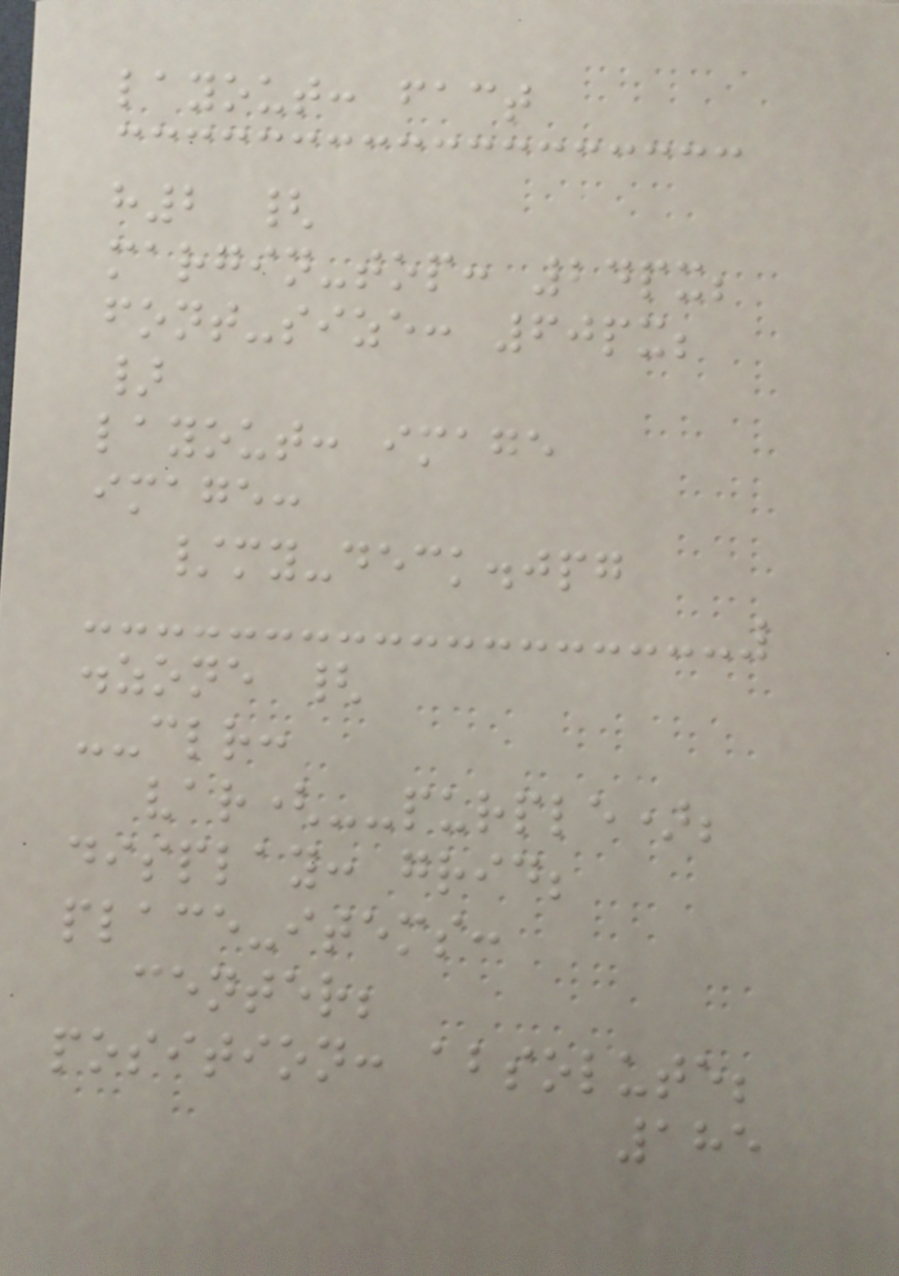layout: fact
h2 {
margin-top: 24px;
font-size: 60px;
}
layout: image
image:
/my-deck.jpg
.zone {
--clr:
var(--purple);
display: grid;
place-items:
center;
position: absolute;
185
